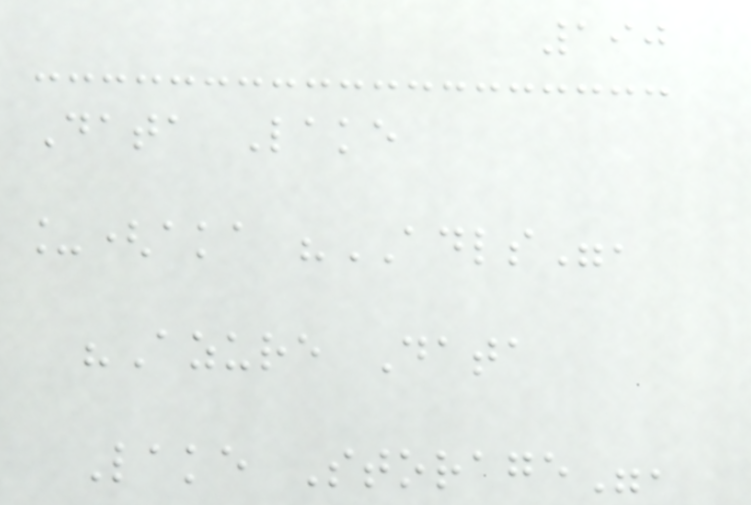190
Data Lake
_(aka "ADLS",
"Azure Data
Lake Storage",
